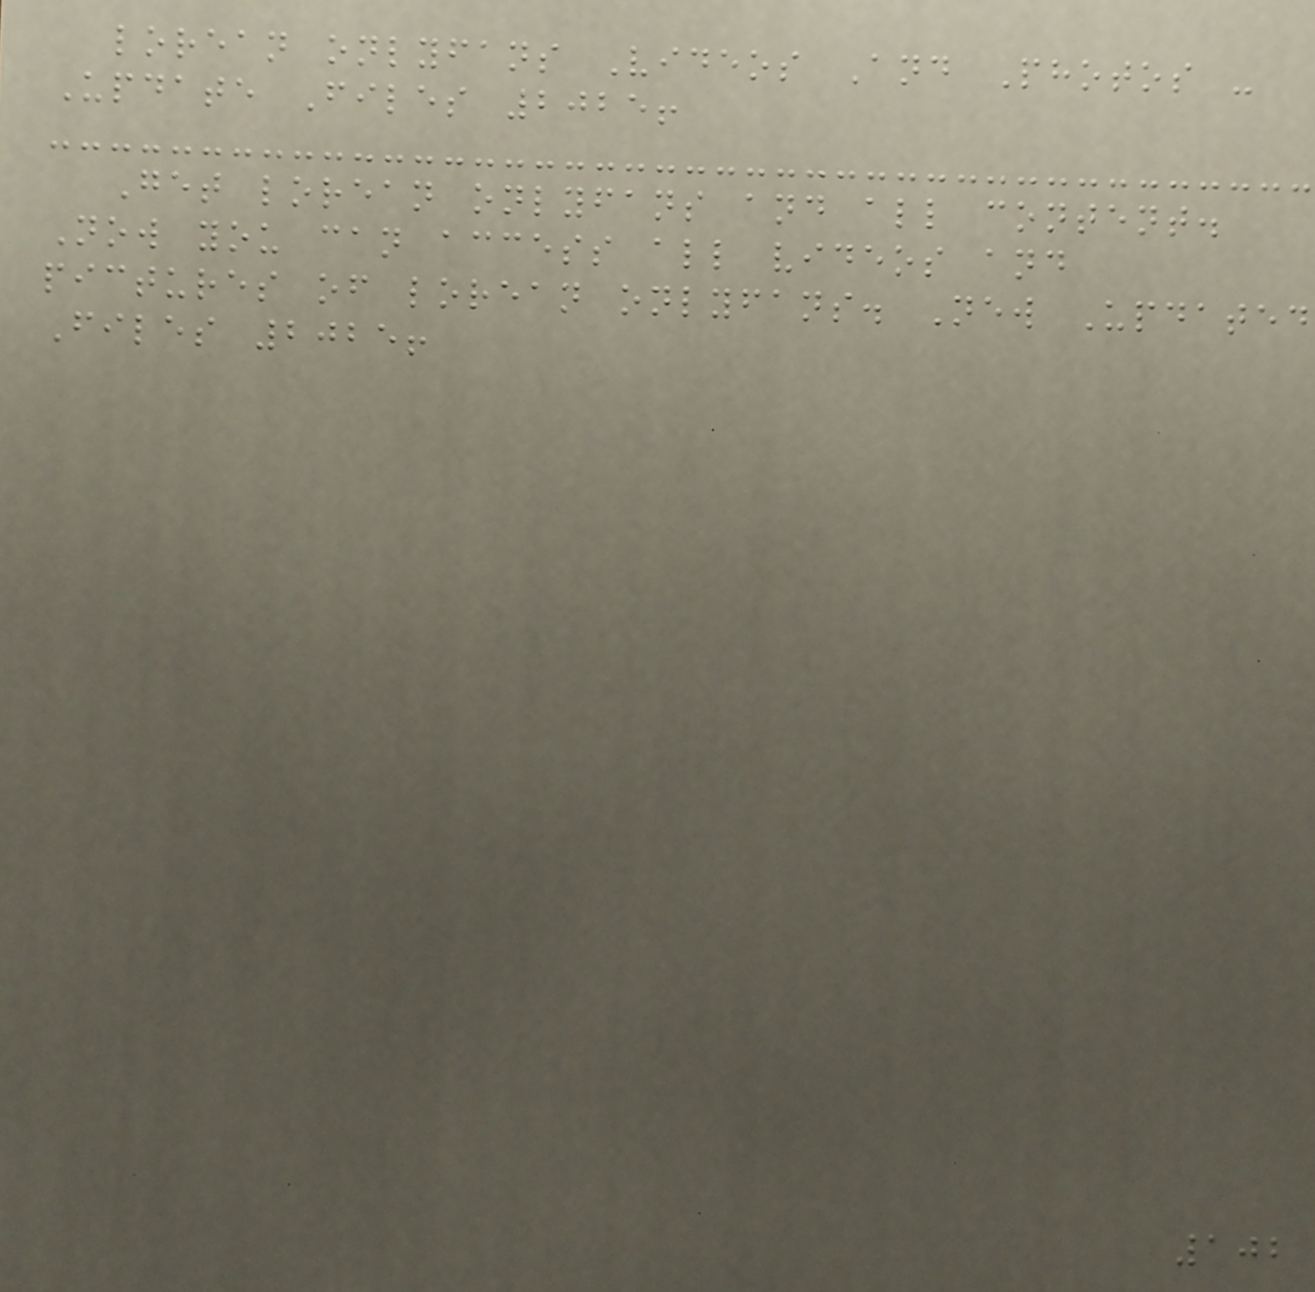lorean onlyfans Videos And Photos -
Update Files 2025!
Get lorean onlyfans and all content.
Now you can access all videos and
pictures of lorean onlyfans. New Updated
Files 2025!
102
